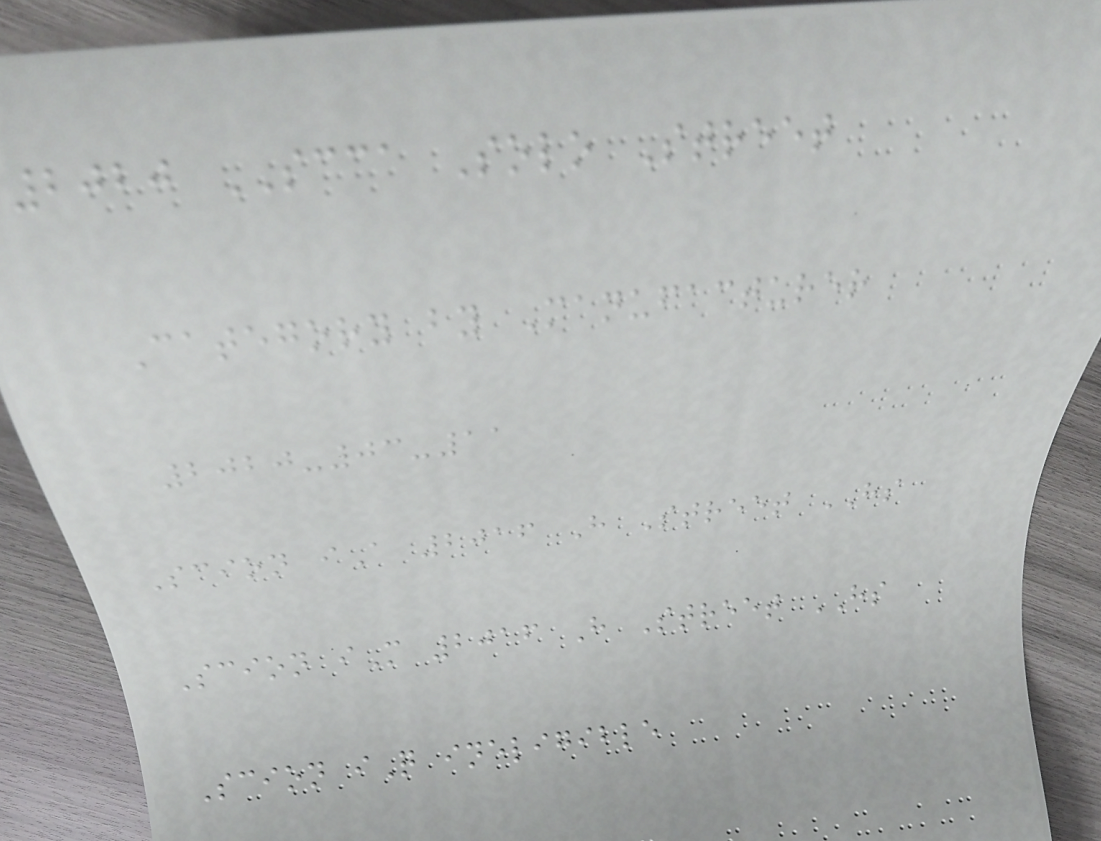2020 SCCA Solo Street
Category by Manufacturer
2020-03-11
Scion iA 2016 H Street HS
Scion iM 2016 H Street HS
Scion iQ ineligible
